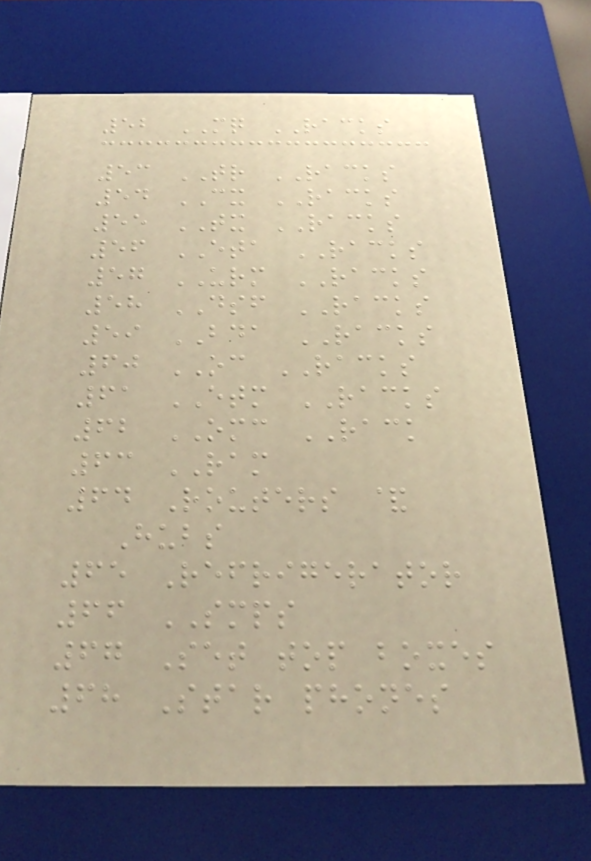52 MQ RACKS
53 TR RACKS
54 CX RACKS
55 TX RACKS
56 ETA RACKS
57 URM RACKS
58 DSF RACKS
59 BDA RACKS
60 OC RACKS
61 ETM RACKS
62 OMC RACK
63 RAM
64 Routers &
Hubs
65 Refrigerator
66 SMPS
67 Set top boxes
68 Star phones
